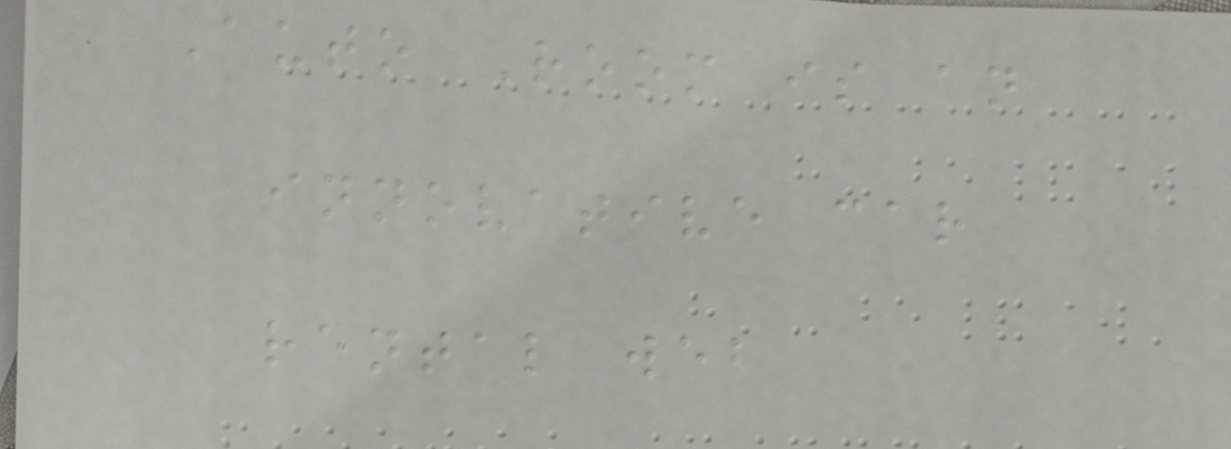Auto Room is an
innovative car
rental web
